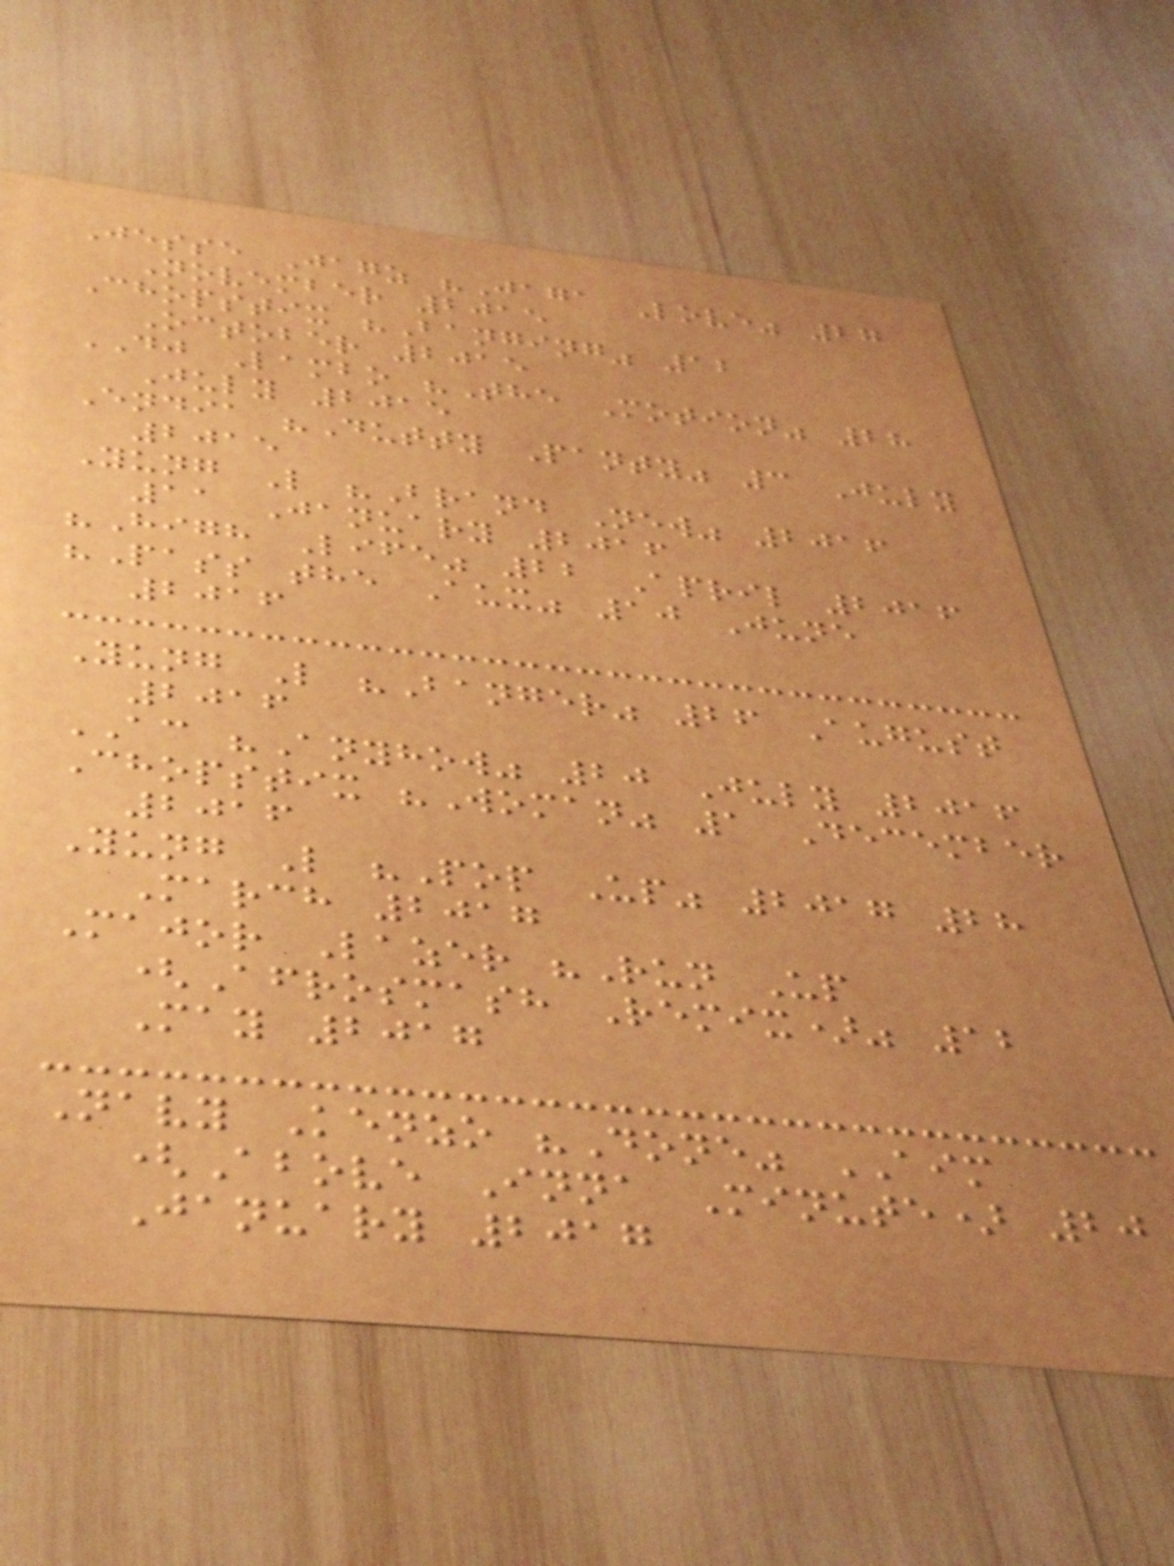Jesse Jagz "Jaga Love" 27
November 2015
Chopstix "Banging" 12
October 2015
DJ Lambo "The Motion" 28
July 2015
Endia "Dutty Panty" 3 July
2015
Yung L "Brand New" 2016
11 January 2016
"High Life" 22 April 2016
"Pass the Aux" 10 June
2016
Yung L "Banger" 26 August
2016
AC "Anyhow" 20 July 2016
Chopstix "Woman" 1 December
2016
Yung L "Pop Up" 2017 28
March 2017
Major Lazer "Run Up
(Afrosmash Remix)" 12
May 2017
Navy Kenzo "Done" AIM
(Above Inna Minute) 20
January 2017
